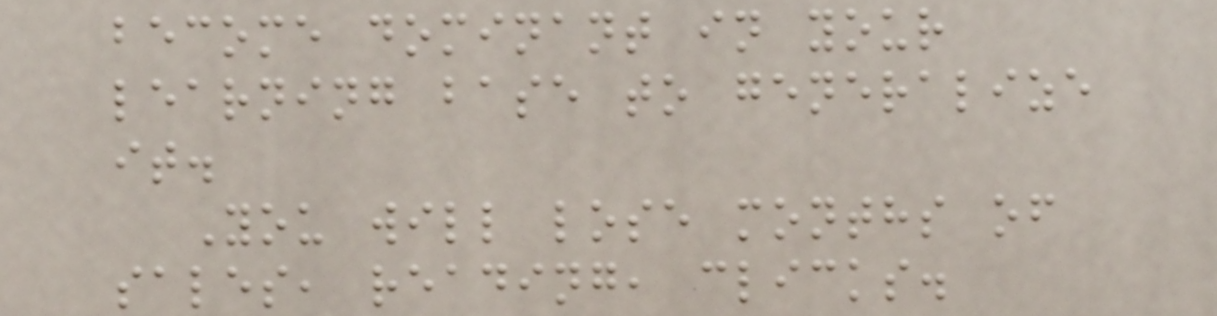become dominant in your
learning base to generalize
it.
You will lose months of
sales, reading, clicks.
